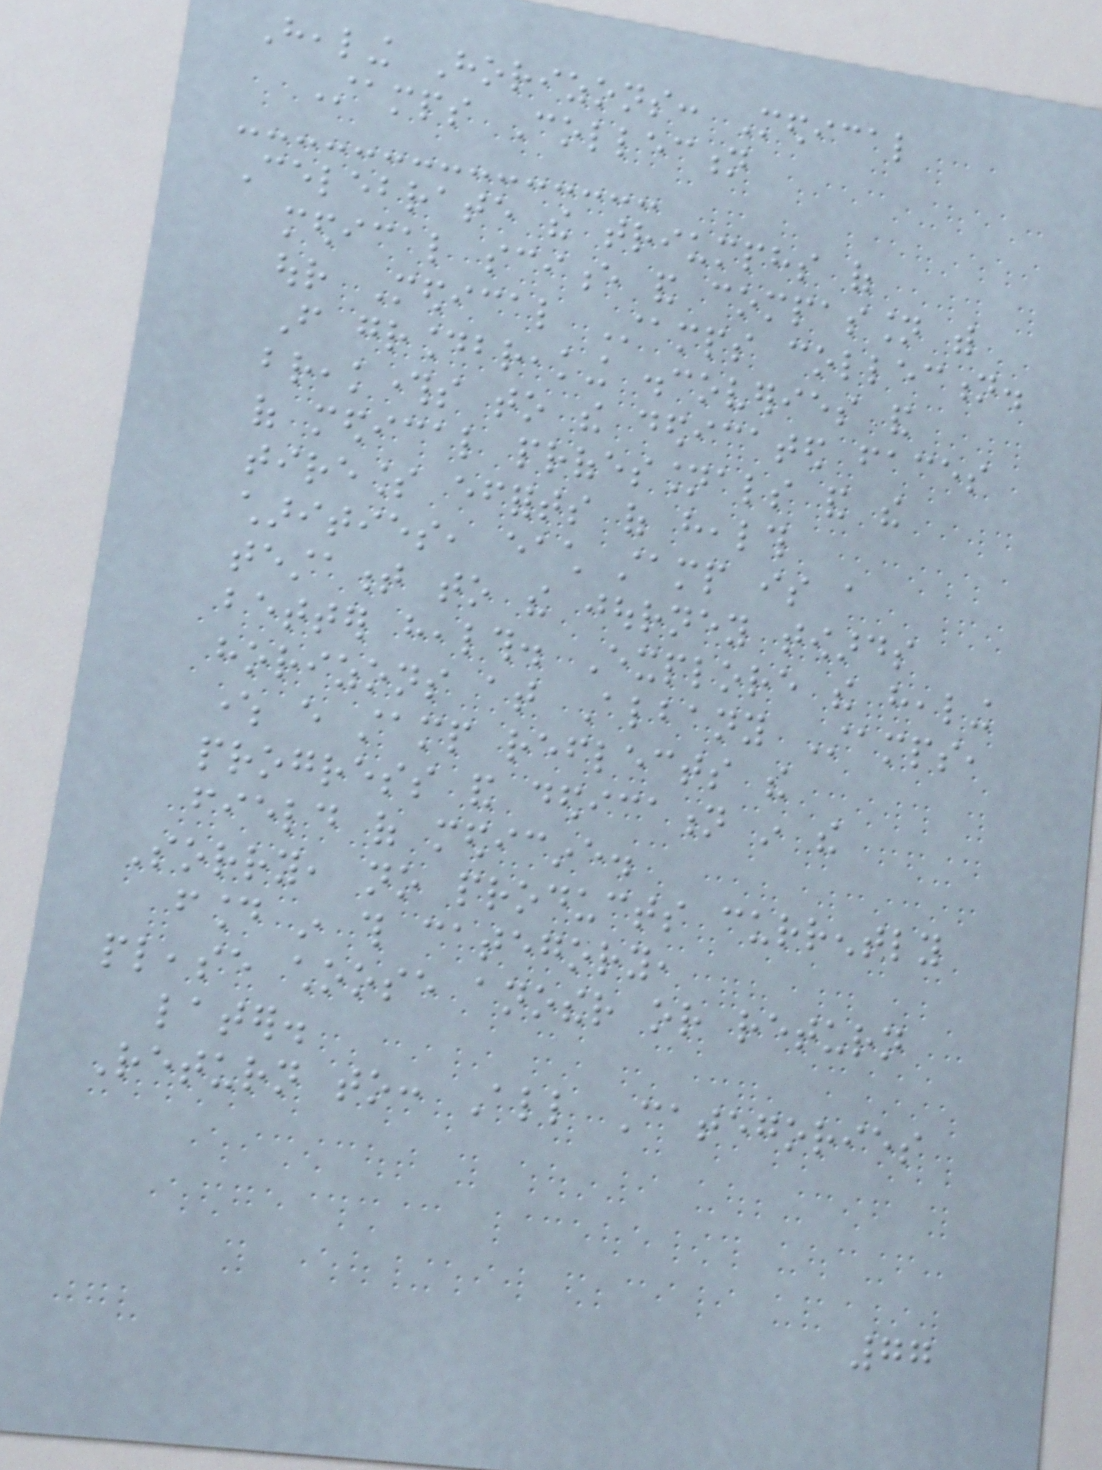Healing Horizons: Medical
Stamps Collection
Celebrate the triumphs of
medical science and compassion with
our Medical Stamps collection.
From groundbreaking discoveries and
breakthroughs to the dedicated faces
of medical professionals and the
tireless efforts of health
charities, each stamp is a
testament to the journey towards
better health. Explore the healing
horizons at Albany Stamps,
where every stamp reflects the
progress and dedication in the
field of medicine.
Sorry, no products currently
found in this category,
please choose another or return
later.
Return to: All Categories
77
